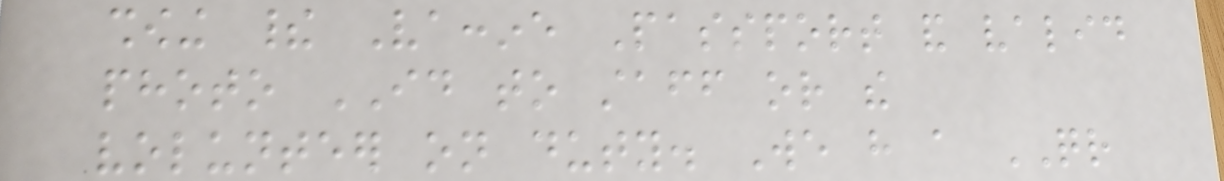showing their Vaccine Passport and valid
photo ID to staff or the
volunteer on duty. We have a QR
